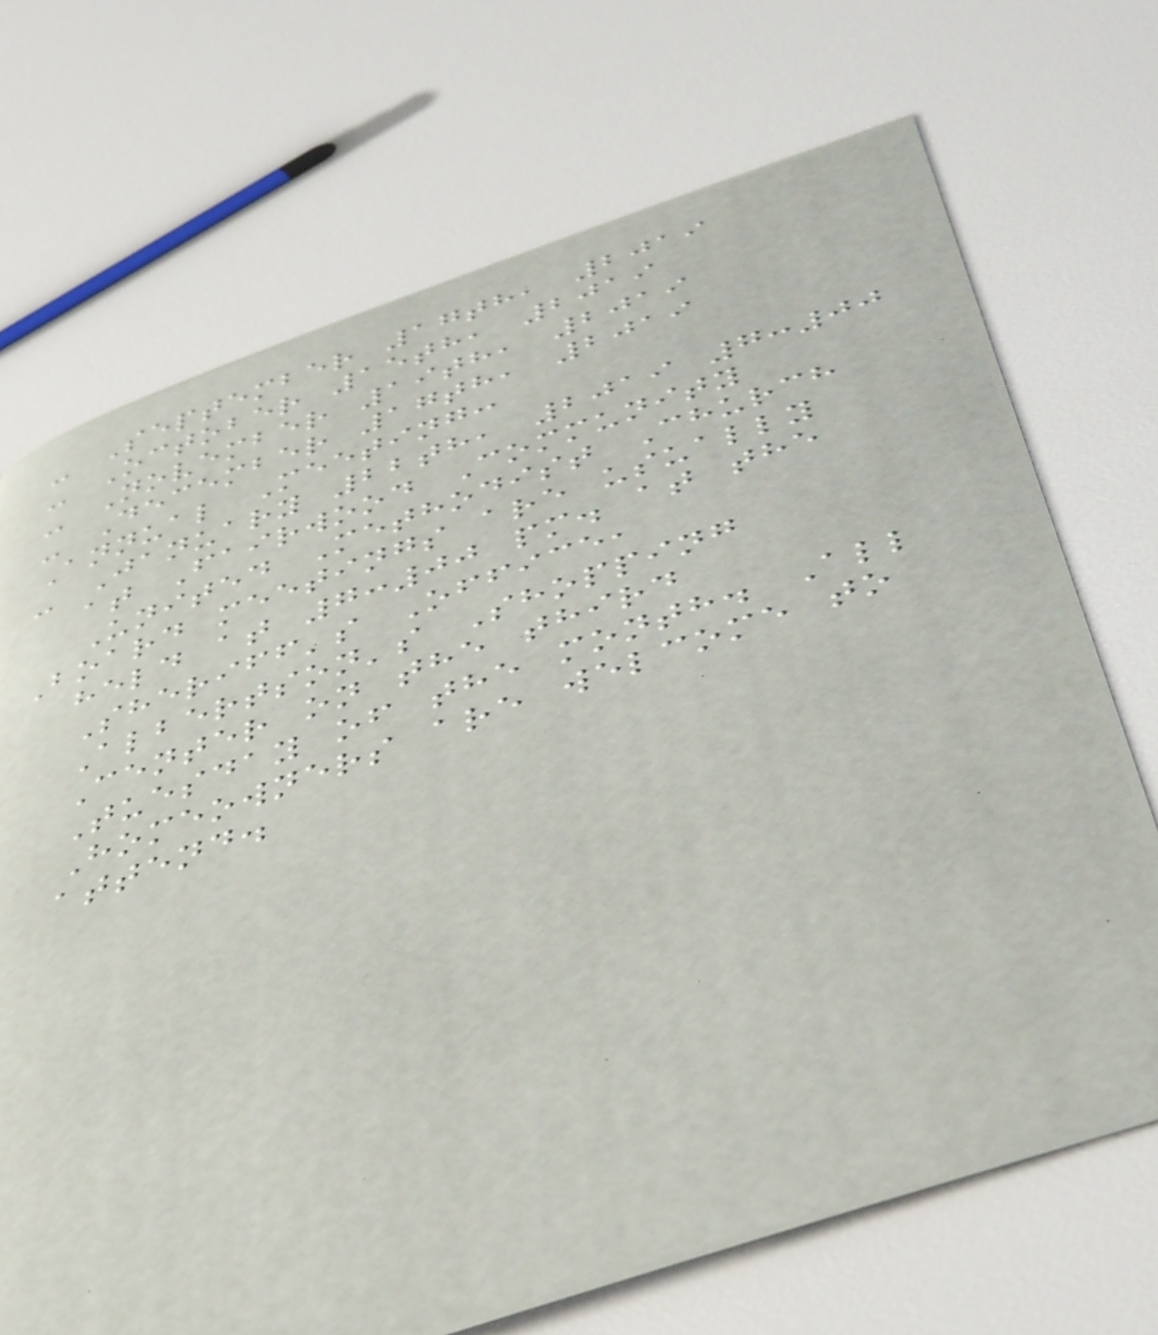- September 17th, 2019
- October 15th, 2019
- November 19th, 2019
- December 17th, 2019
Annual Meeting:
- January 22th, 2019 7:00
at Fairwood Community
United Methodist Church
Board meetings are usually
held at 7:00 pm. at the
Sheriff's Office,
Albertson's Shopping
Center on the third
Tuesday of the month. All
Homeowners are welcome to
attend.
